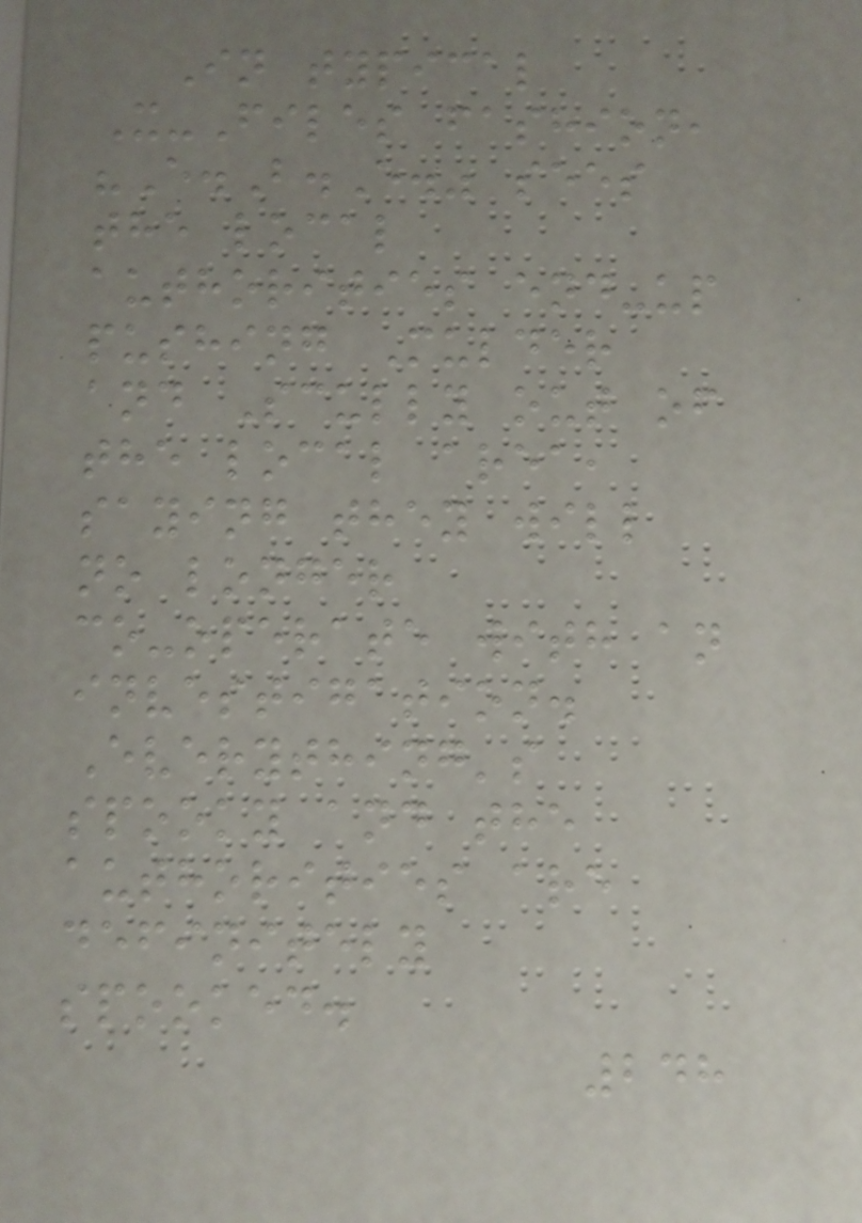In typical
X-Files fashion,
"E.B.E." sees
the local
authorities end-up
pushing Mulder
and Scully out of
the local area,
saying they will
no longer
co-operate with an
investigation.
Everything's
spooky and the
authorities are
definitely
spooked.
248
